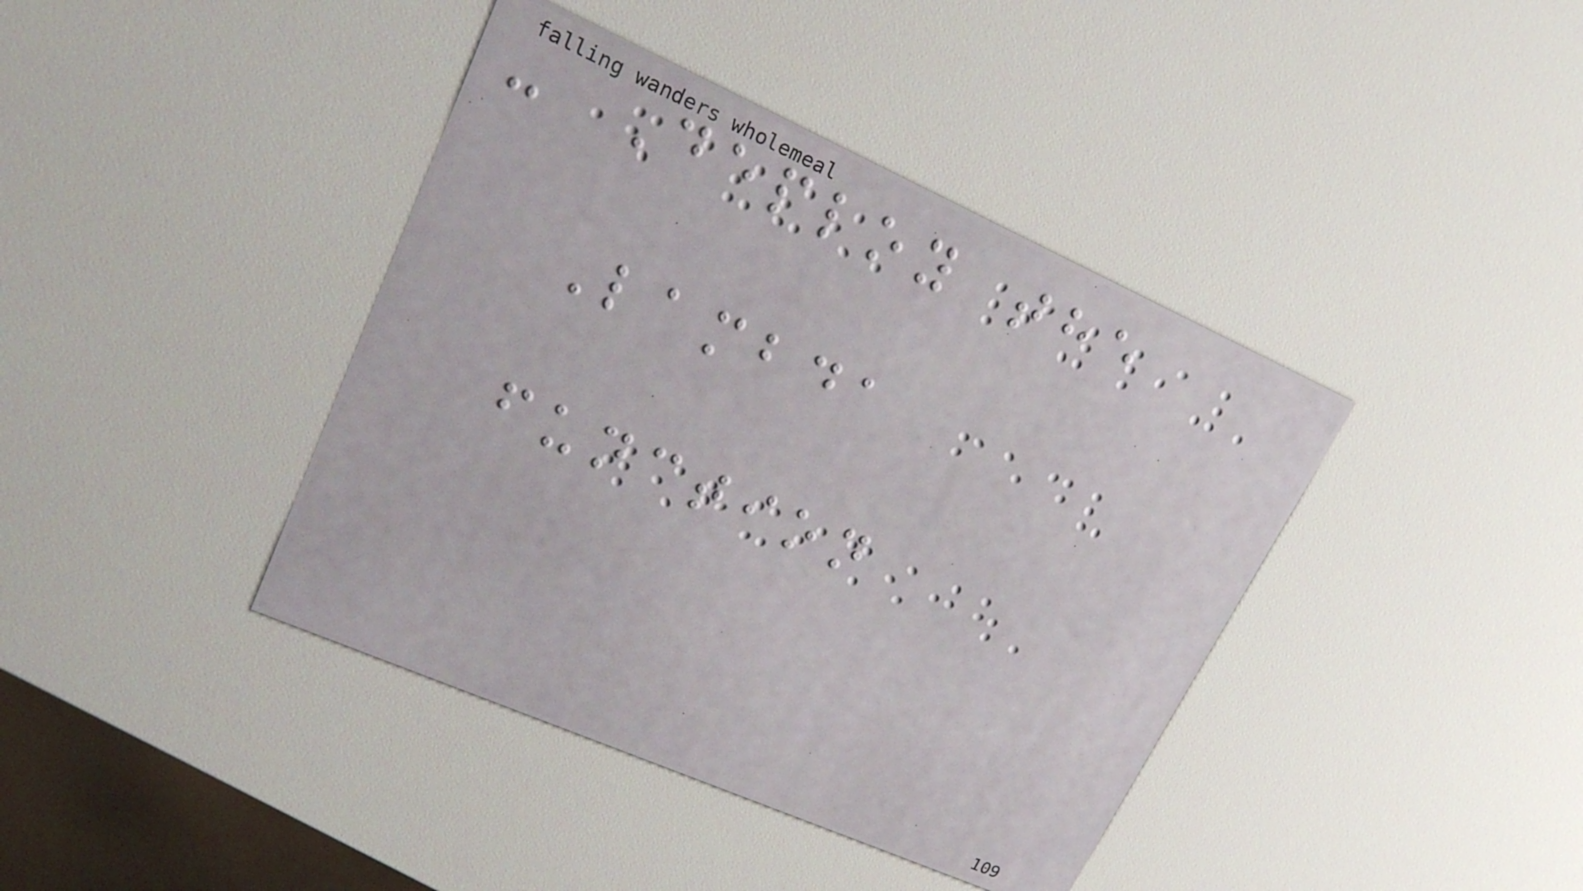- Deploy the
Lambda
function
